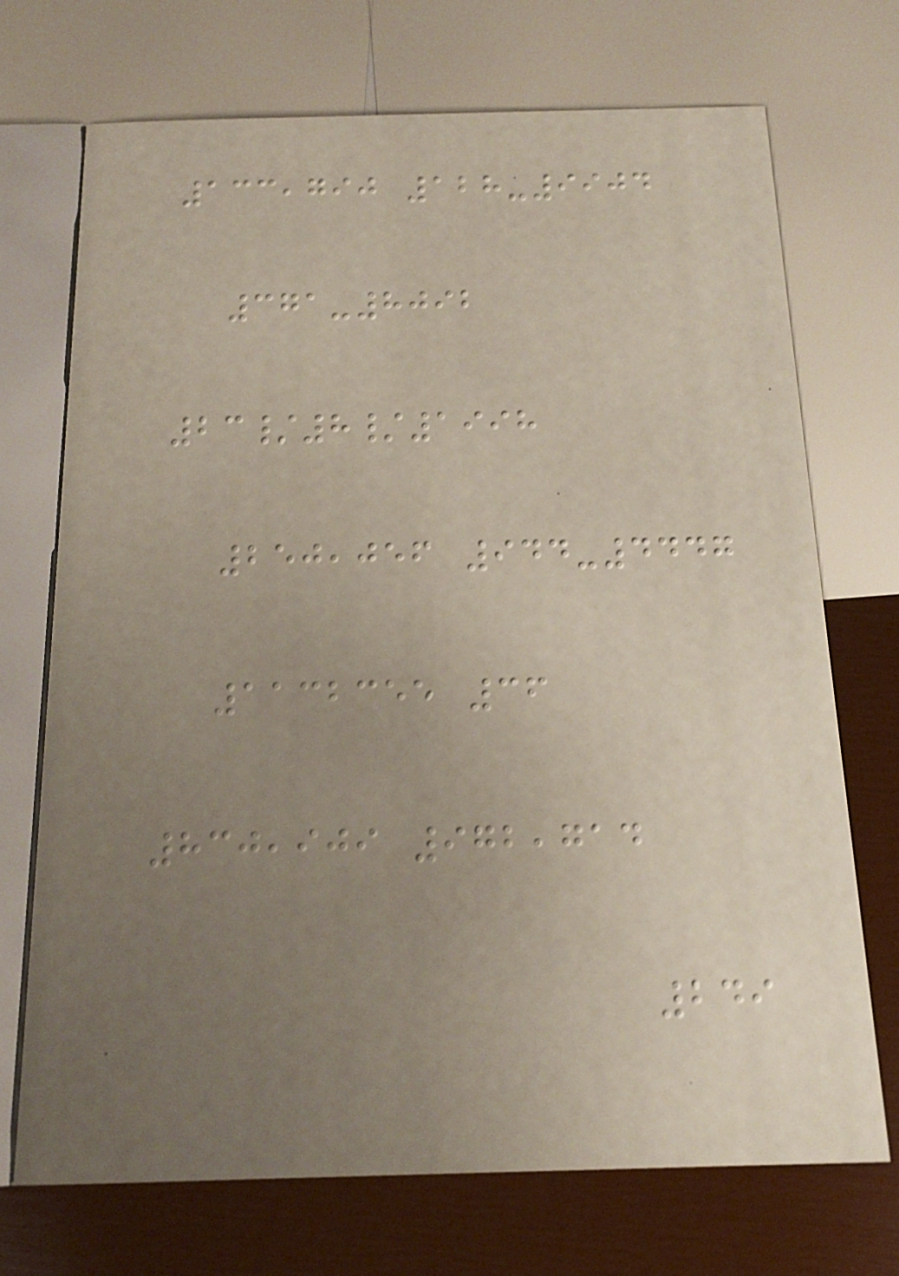133,790 128-9904
371-8092
23/8/1998
250,056 944-4447
1132355 36
830,909 972,714
249
